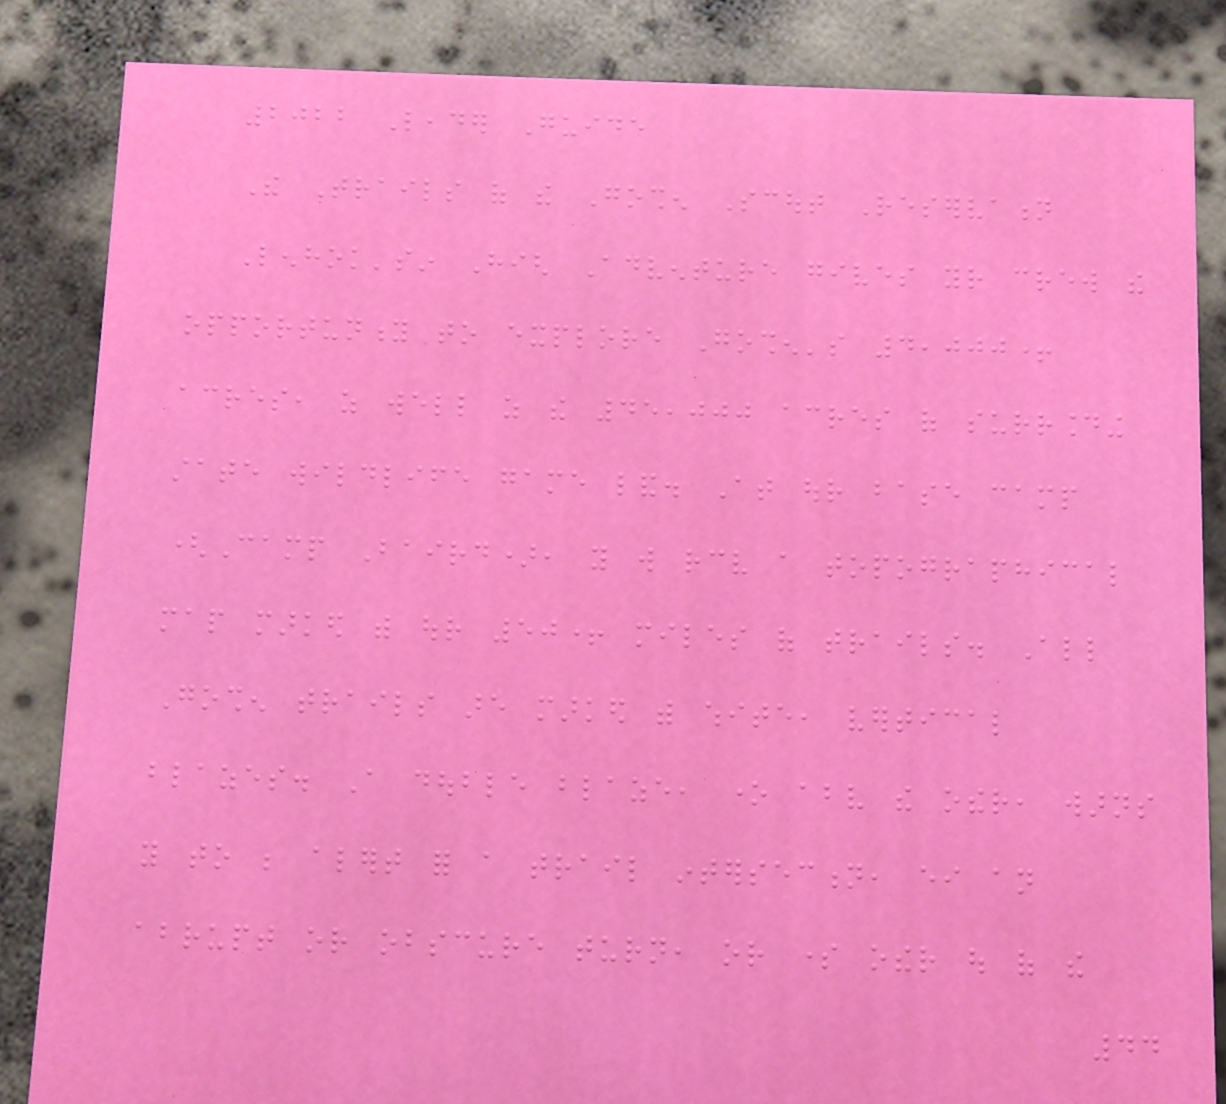2022 Leader Guide
The Trails of the Goshen Scout Reservation
Lenhok'sin High Adventure gives your crew the
opportunity to explore Goshen's 4,000+
acres, as well as the 45,000 acres of surrounding
state wildlife game land. At our base camp
(Camp Baird), you will receive a topographical
map marked with our 50+ miles of trails. All
Goshen trails are marked with white, vertical
blazes. A double blaze, one above the other, warns
you to be alert for a trail intersection, either an
abrupt or obscure turn, or some other out of the
44
